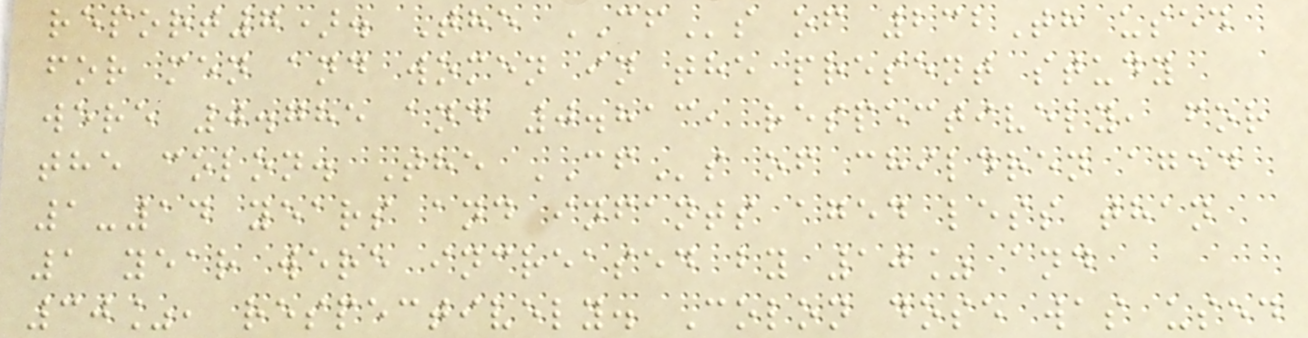report7). The CFs of 232Th used
for men and women in the present study
were 0.785 and 0.813, respectively, for
the colon. The CFs of children aged
1-14 years and infants aged less than
1 year were increased by 10% and
30%, respectively. Colon dose was used
